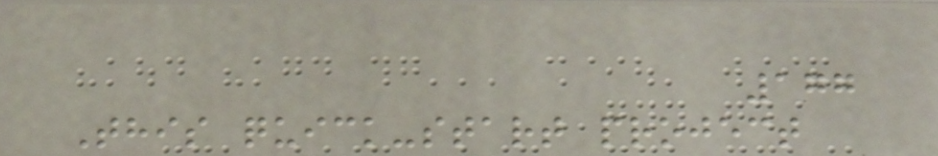177
This quick-start project
